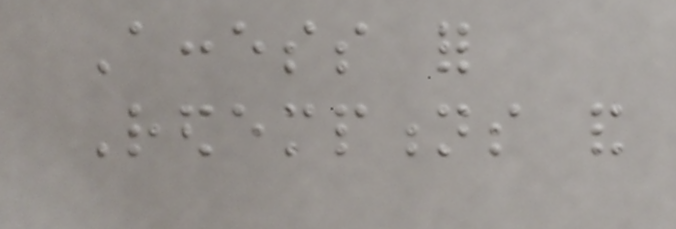Access for
Redemptions and
